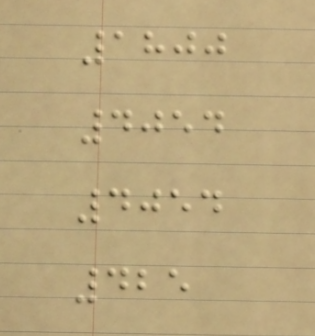1800
4054
4054
425
